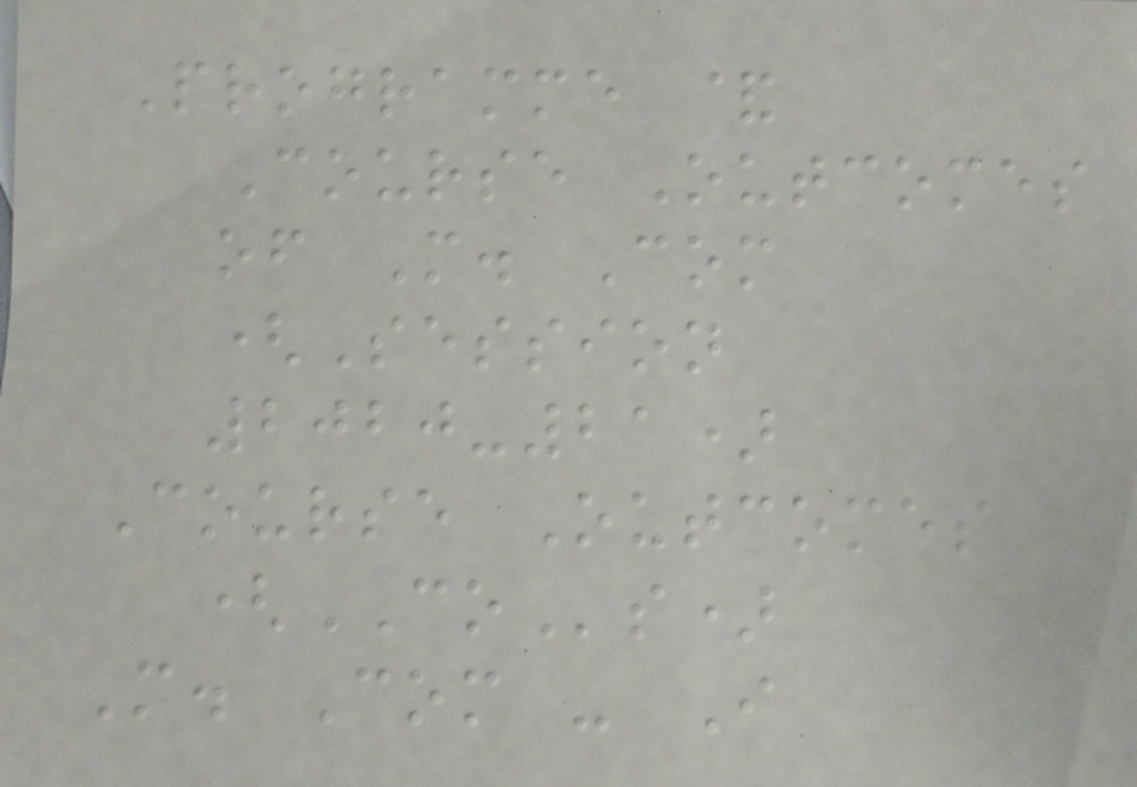Programme &
Course Outcomes
of M. Com
(Session
2020-21)
Course Outcomes
(COs)
M. Com - I
